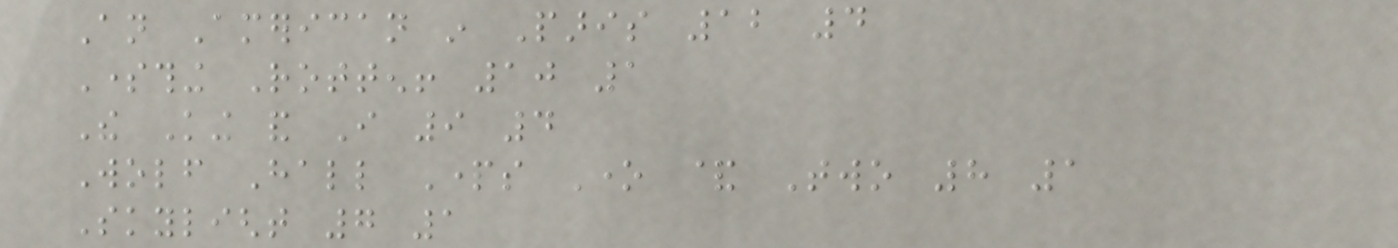An American in Paris 12 4
Something Rotten! 10 1
The King and I 9 4
Wolf Hall Parts One & Two 8 1
Skylight 7 1
